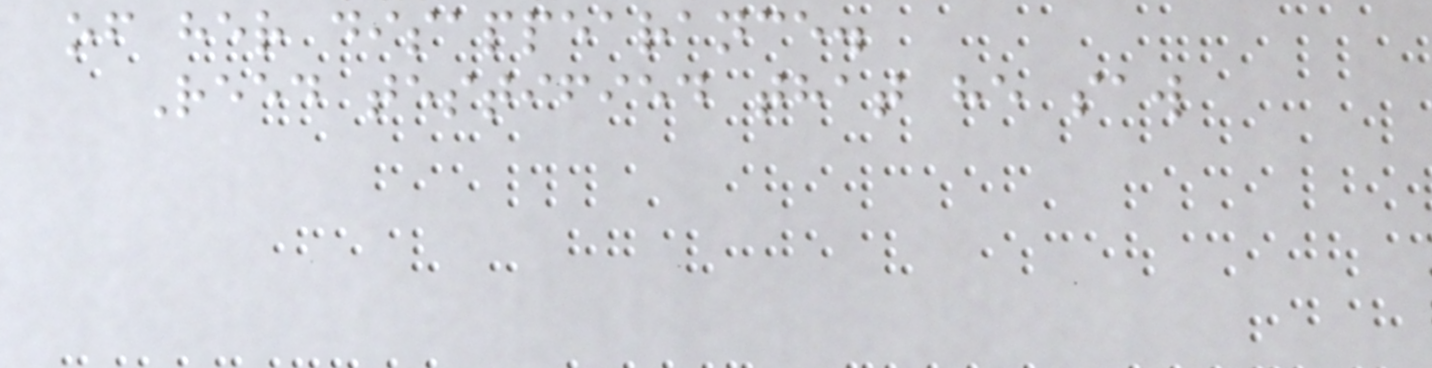of her disappearance.
Reed testified that he saw
